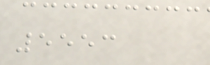5553
